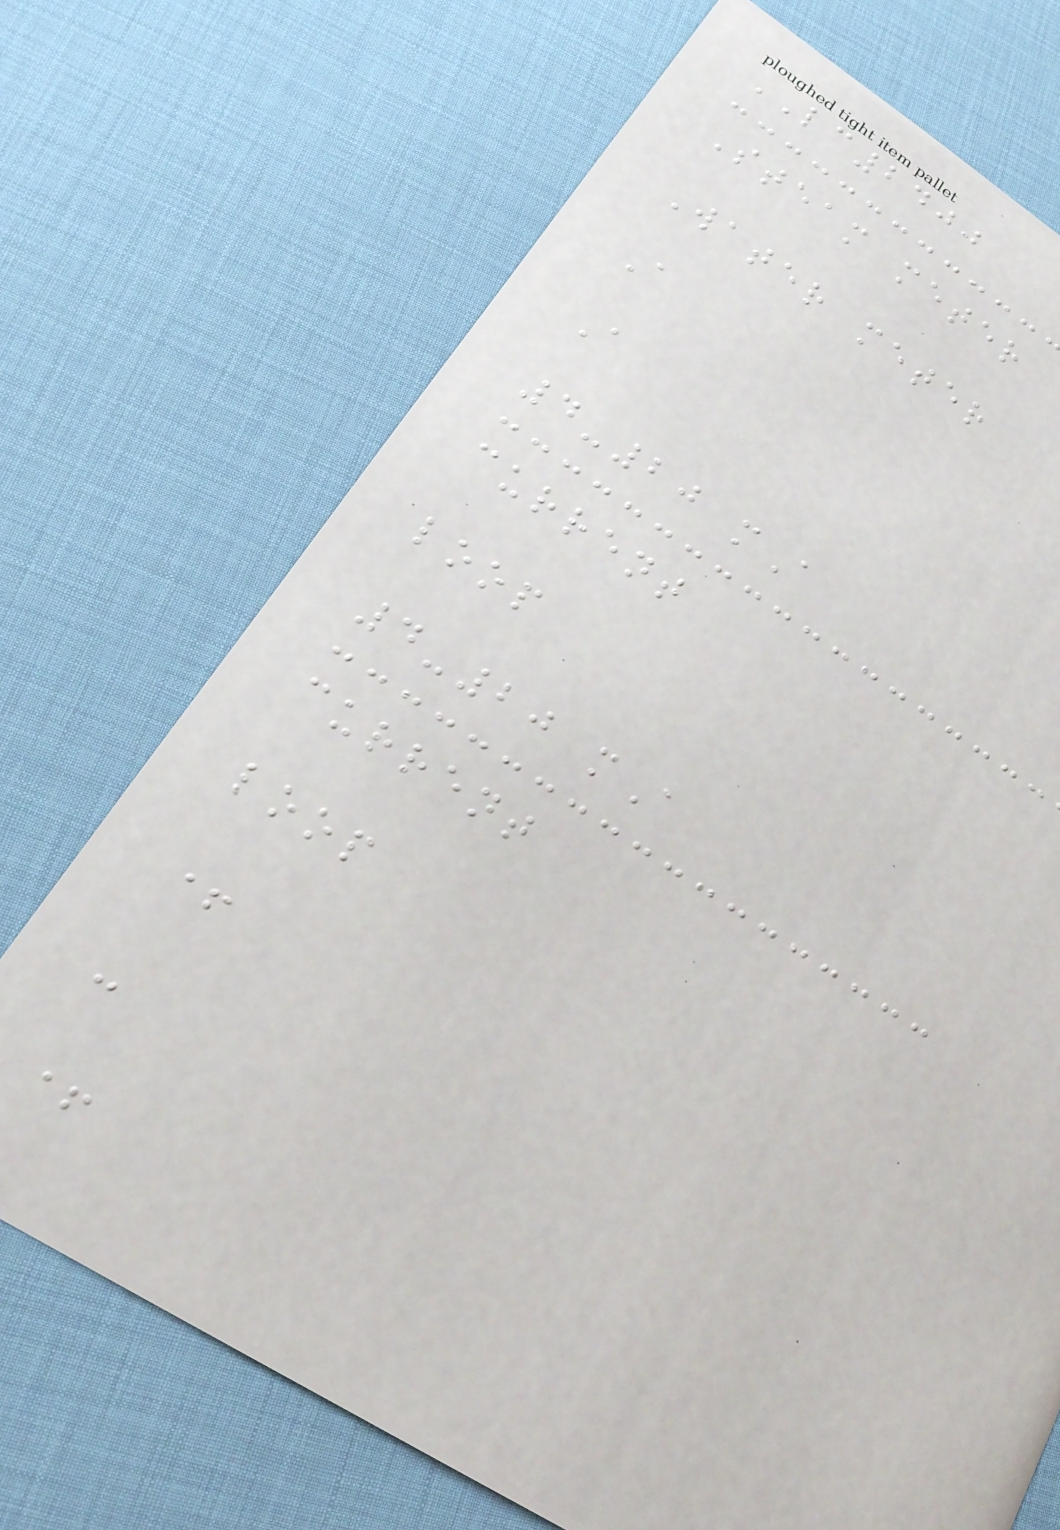LC2400
Steam meter
Water meter
A
A
4-20 mA
current
loop
4-20 mA
current
loop
+
-
+
